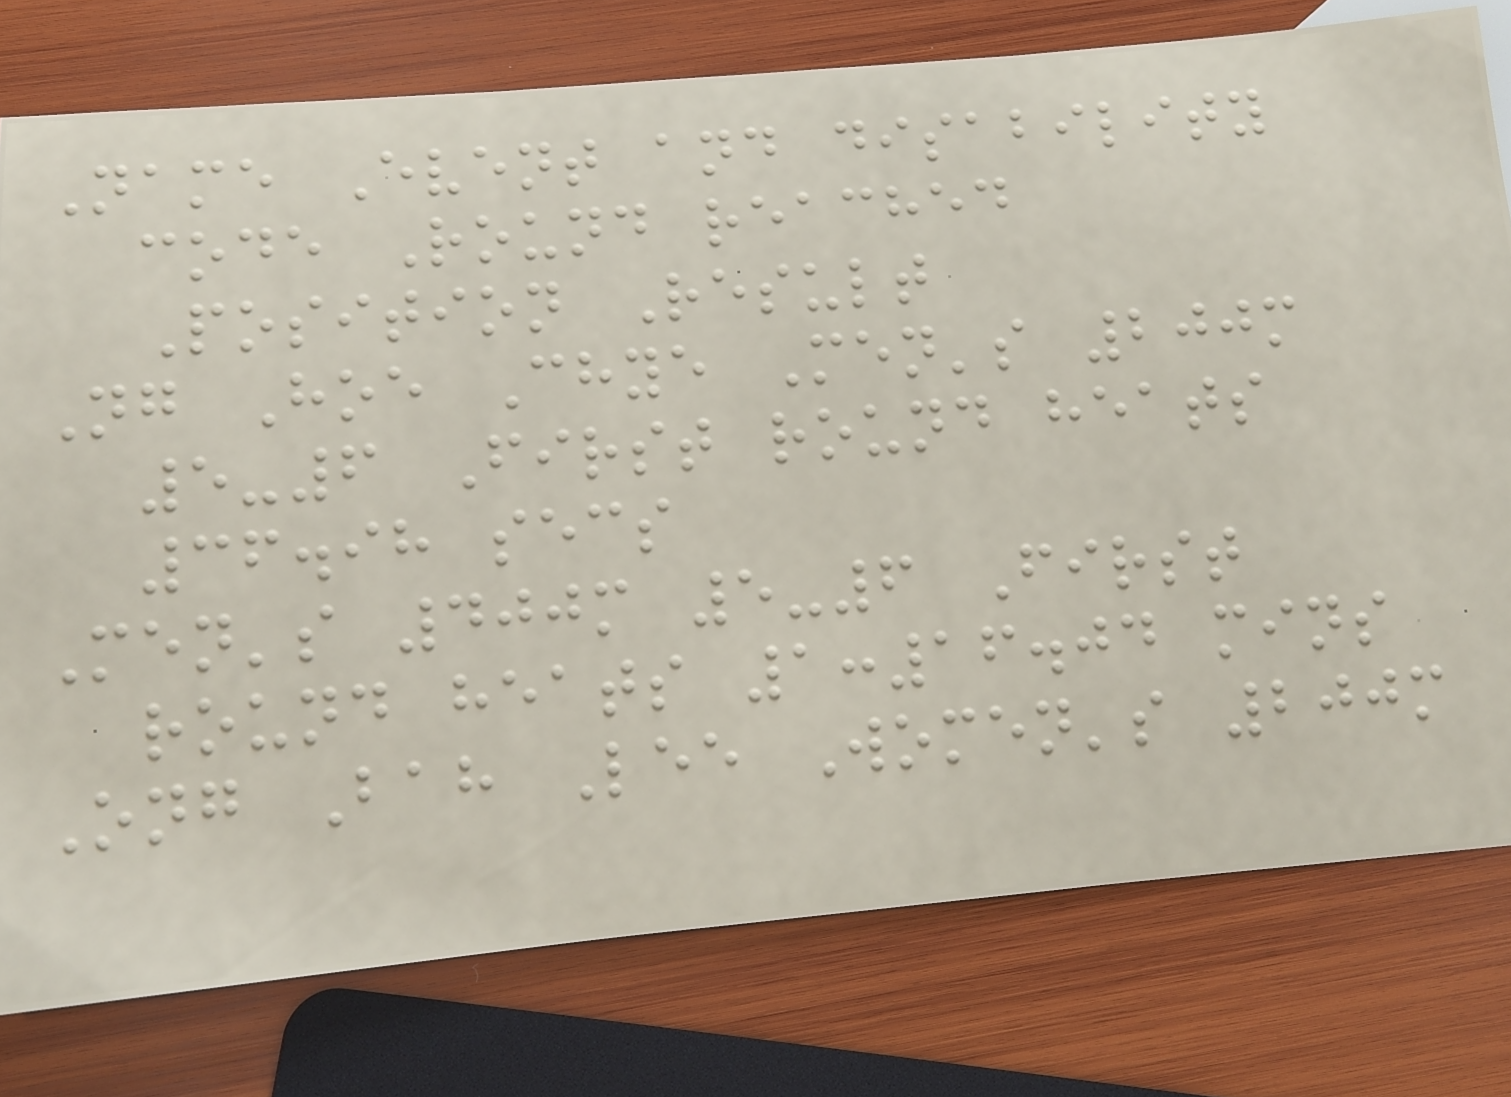Name Event and disability
code Round reached
Position Result
Ng Hoe Chye Men's 200m
5-6 First round heats
36.98 secs
Men's 400m 5-6 First
round heats 1:16.04 mins
Ong Bah Lee Women's 200m
